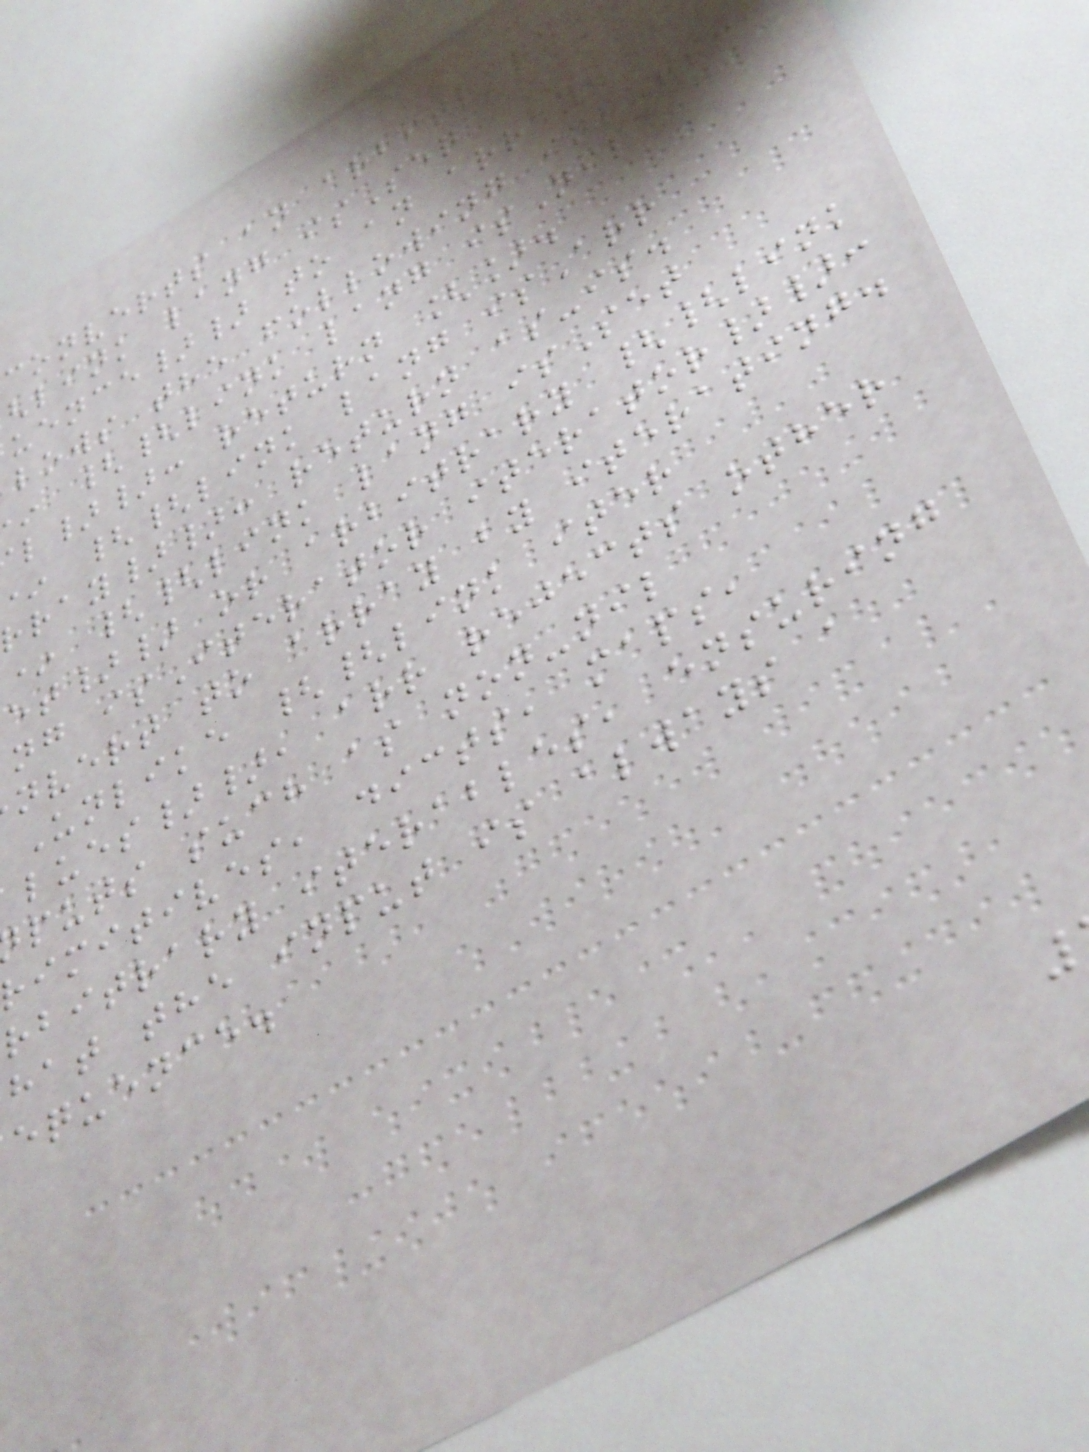converts an arbitrary
link lang isSeq
uence}} to an array.
lows the following inputs:
{{link lang isNil
l}}: return [].
{{link lang isArr
rray}}: return as-is.
* {{link lang isSet
et}} or arbitrary {{link
ng isIterator iterator}}:
nvert to array by iterating.
Unlike {{link iter
lues}}, arr rejects other
puts such as non-nil
rimitives, dicts, maps,
rbitrary iterables, ensuring
hat the input is always a
equence.
